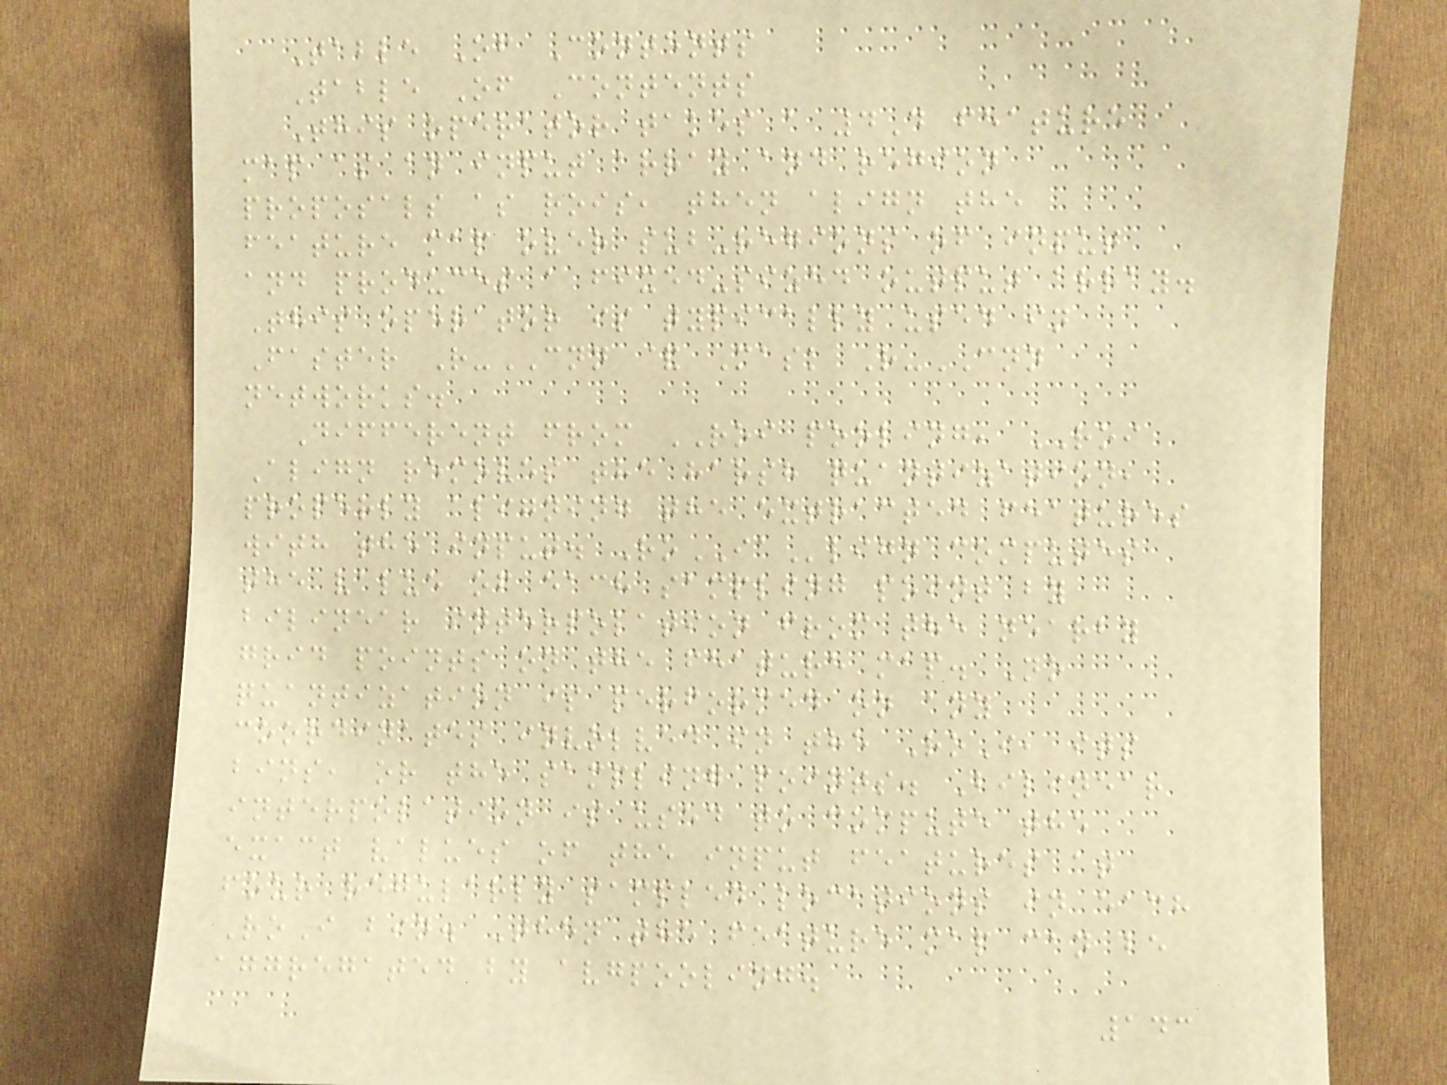Table Of Contents
Table Of Contents
This operator takes a 4D feature
map as an input array and region
proposals as rois, then align the
feature map over sub-regions of input
and produces a fixed-sized output array.
This operator is typically used in
Faster R-CNN & Mask R-CNN
networks.
Different from ROI pooling, ROI
Align removes the harsh quantization,
properly aligning the extracted features
with the input. RoIAlign computes
the value of each sampling point by
bilinear interpolation from the nearby
grid points on the feature map. No
quantization is performed on any
coordinates involved in the RoI, its
bins, or the sampling points. Bilinear
interpolation is used to compute the
exact values of the input features at
four regularly sampled locations in each
RoI bin. Then the feature map can be
aggregated by avgpooling.
143
